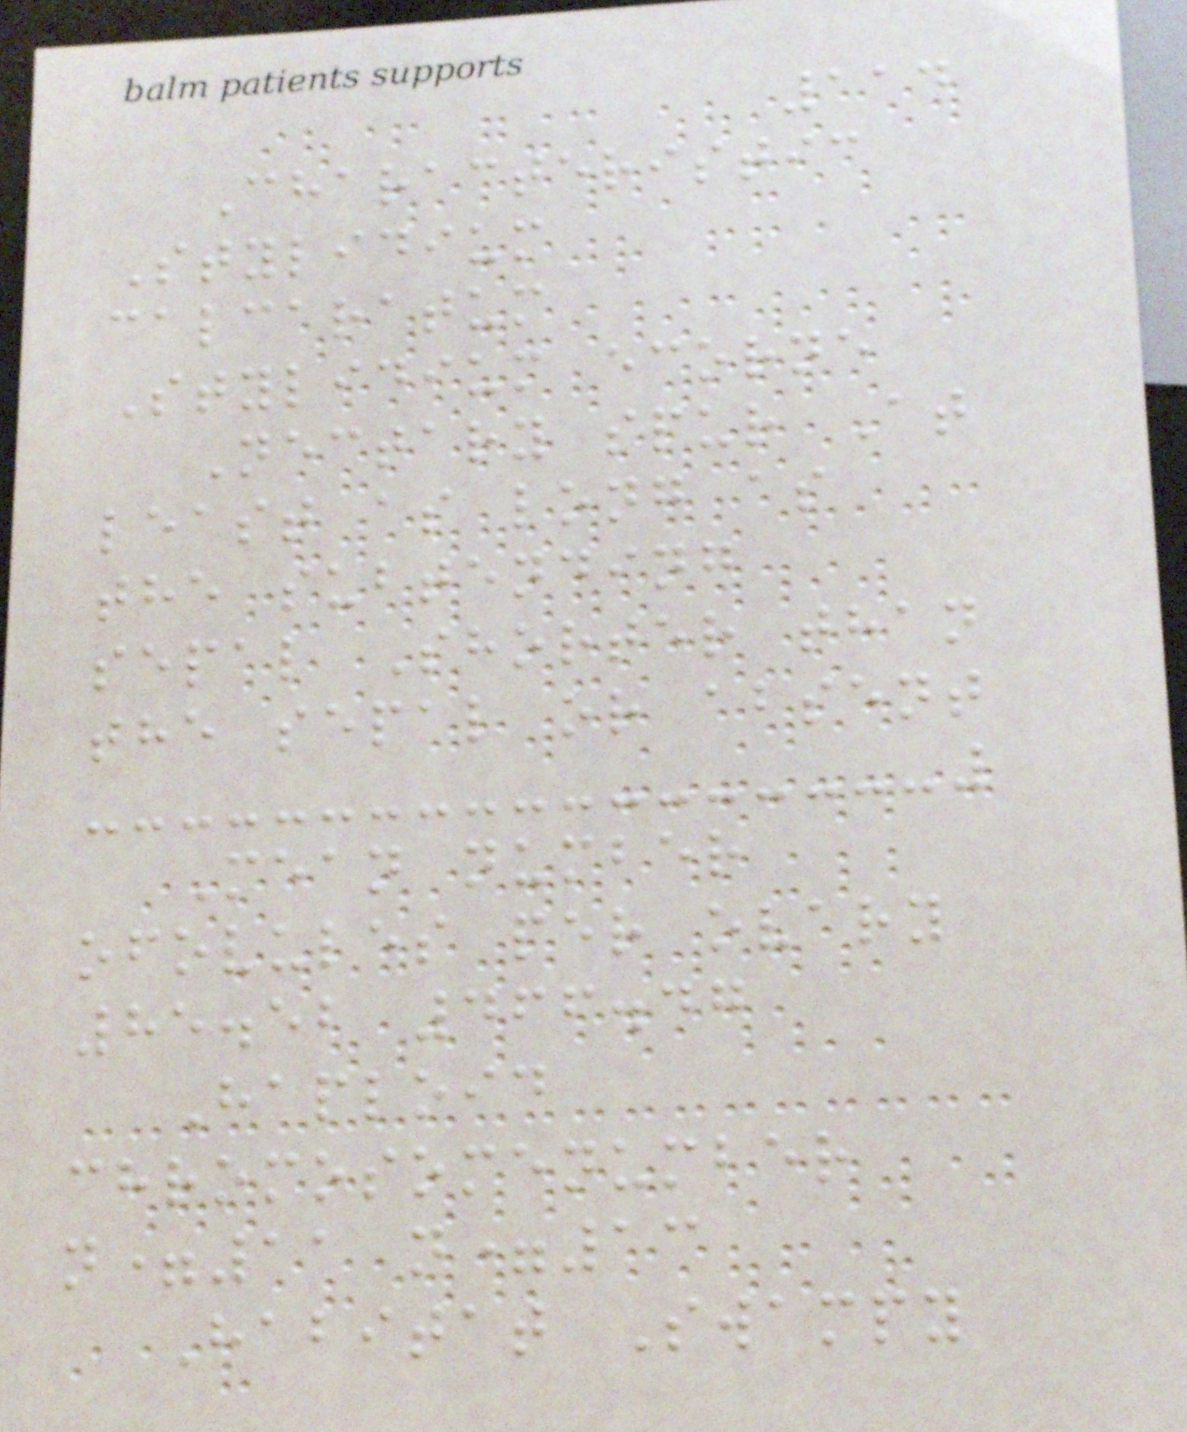114
Characteristic
Stylidium
calcaratum
Stylidium ecorne
Nectary spur At
least as long as
the subtending
sepal Shorter than
the sepal or absent
Mean number
ofovules per ovary
85.52 466.47
Haploid
chromosomenumber
n=11 n=13
Habitat Swampy
